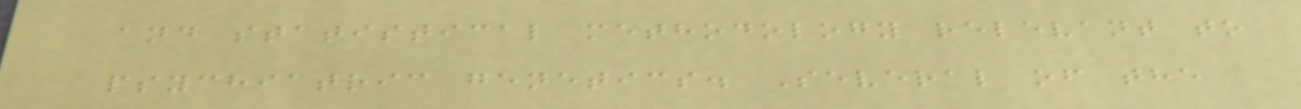and statistical methodology relevant to
psychiatric genetics. Several of the
